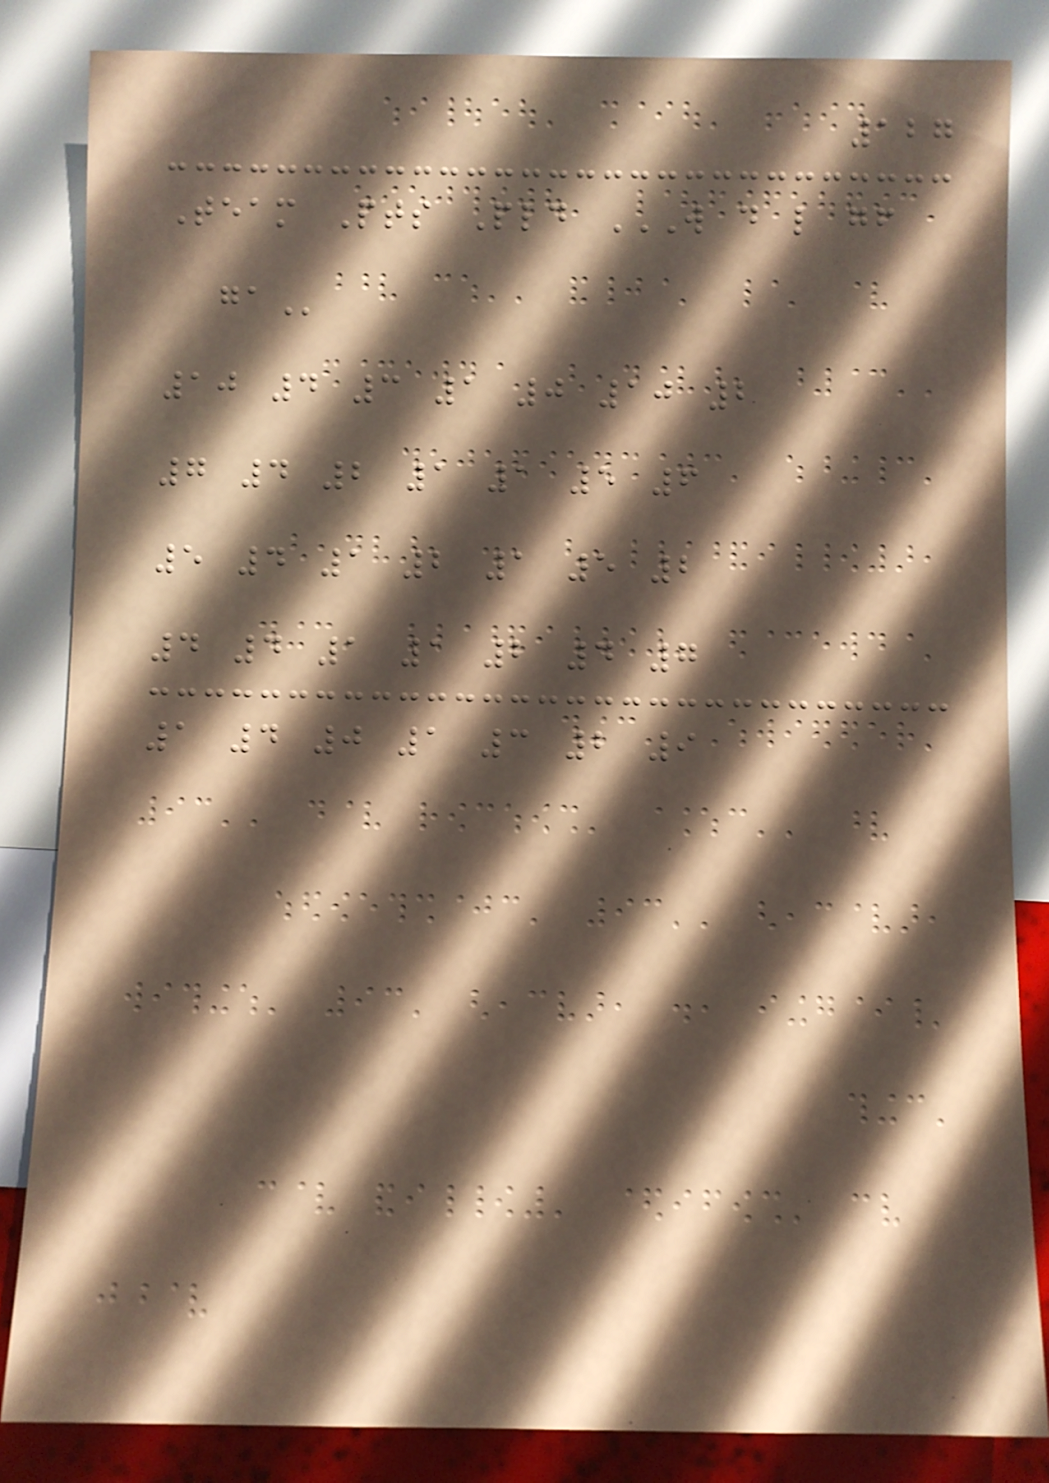127
Team Pts Pld W D L GF
GA
10 4 3 1 0 10 2
7 4 2 1 1 5 6
5 4 1 2 1 5 2
4 4 1 1 2 4 7
1 4 0 1 3 2 9
